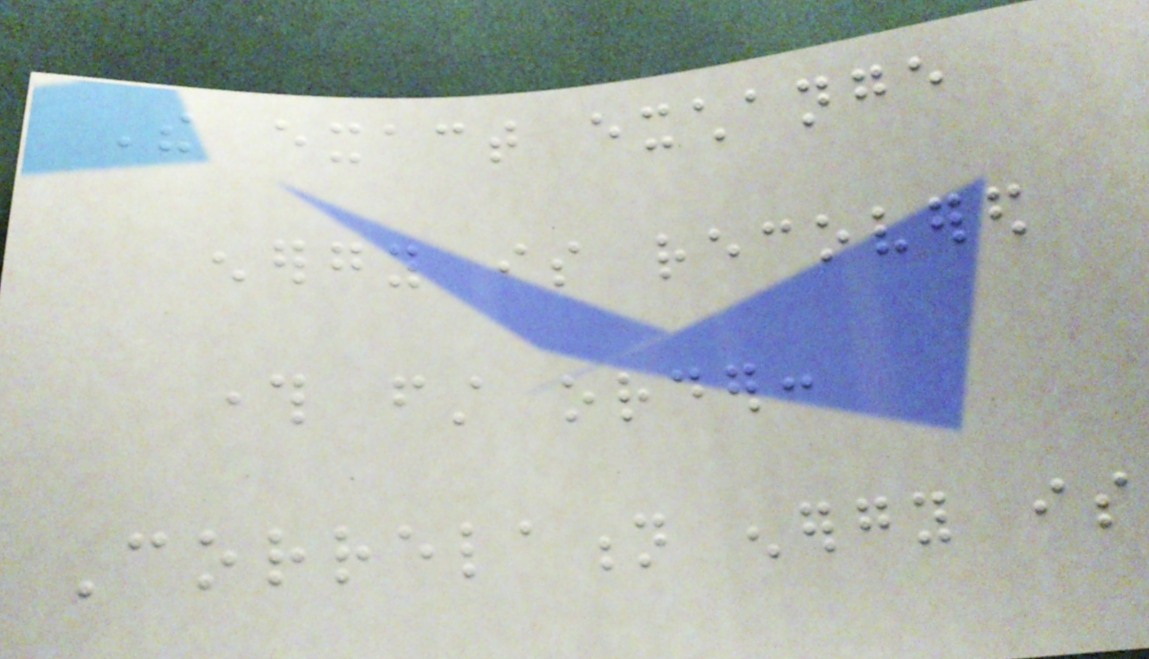The exact exchange
energy is recovered
through first order:
Correlation energy is
